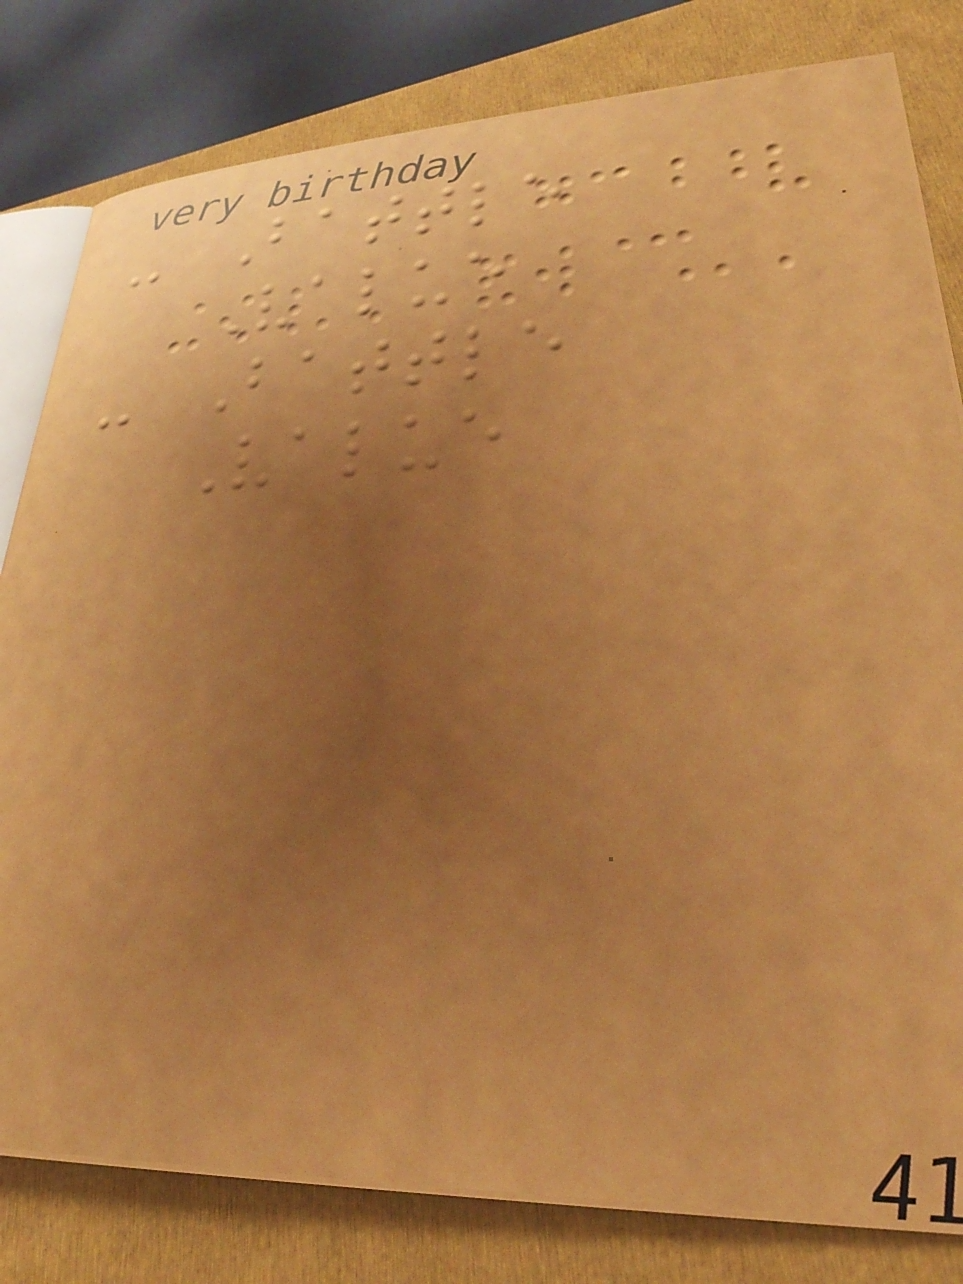- Battle
Value
- Battle
Value
